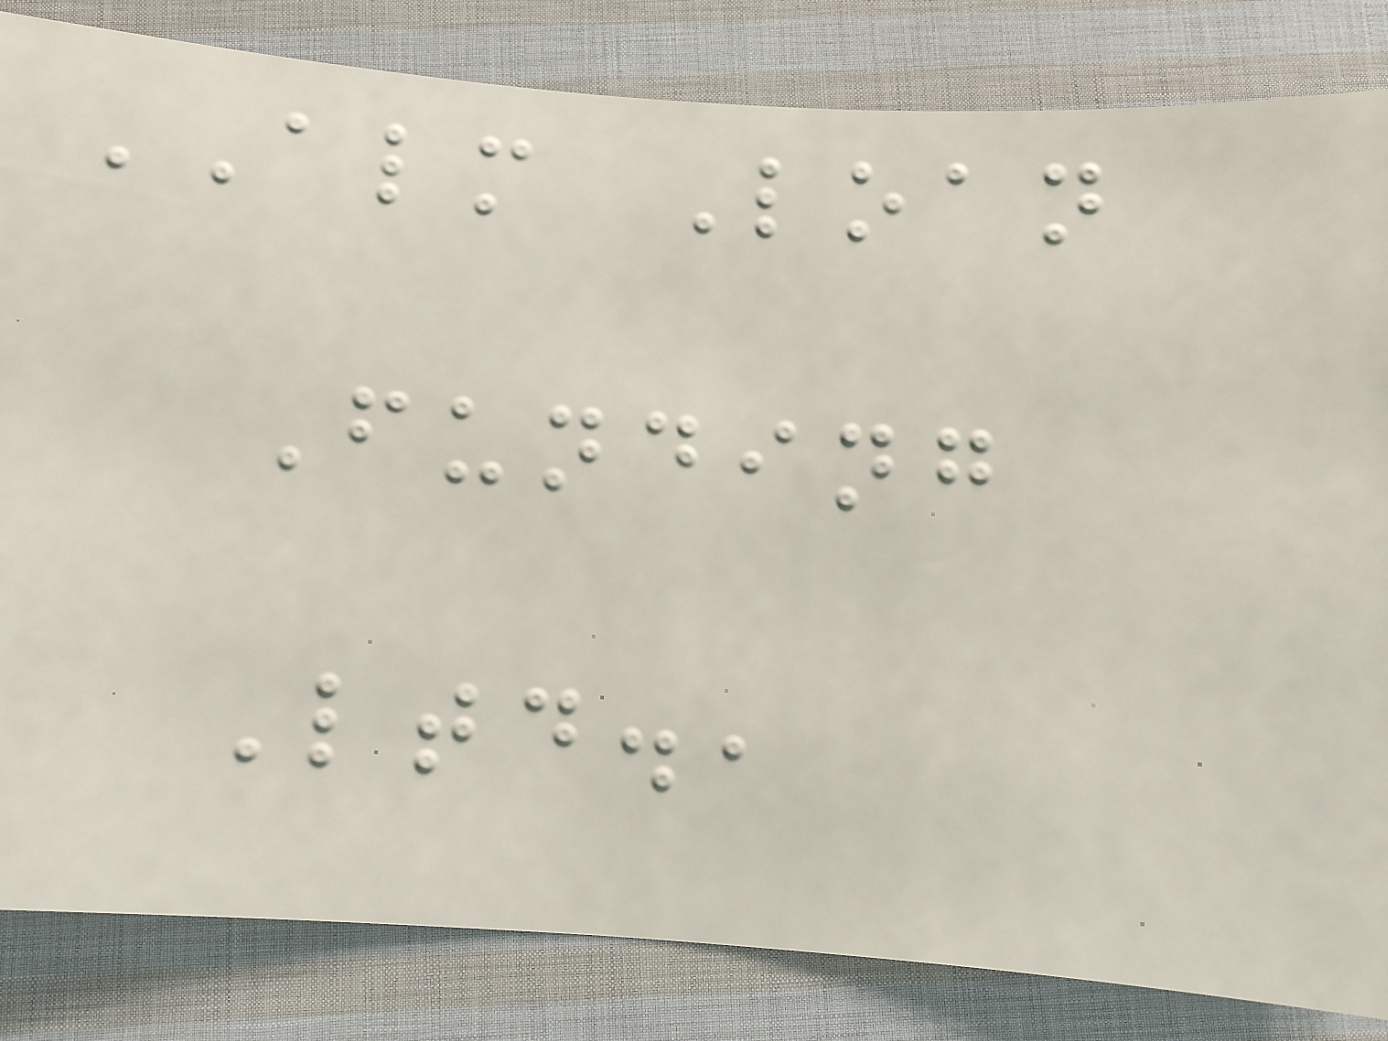ALM Loan
Funding
Ltd.,
